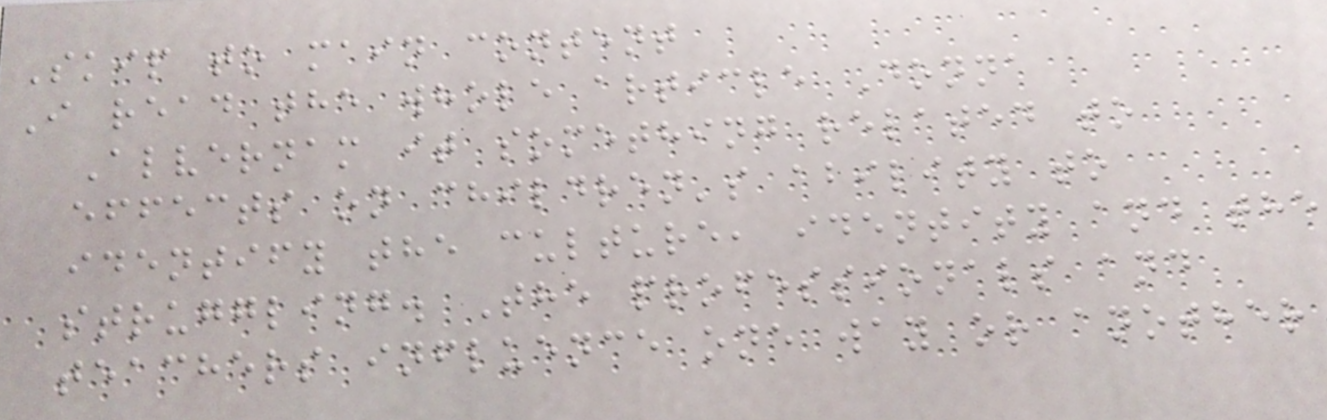Skip to main content
I read the whole article Donna
Alvernam it something related to
effects on children's ability to
identify the culture, identity and the
struggling. The professionals and
teachers influence one way or another
